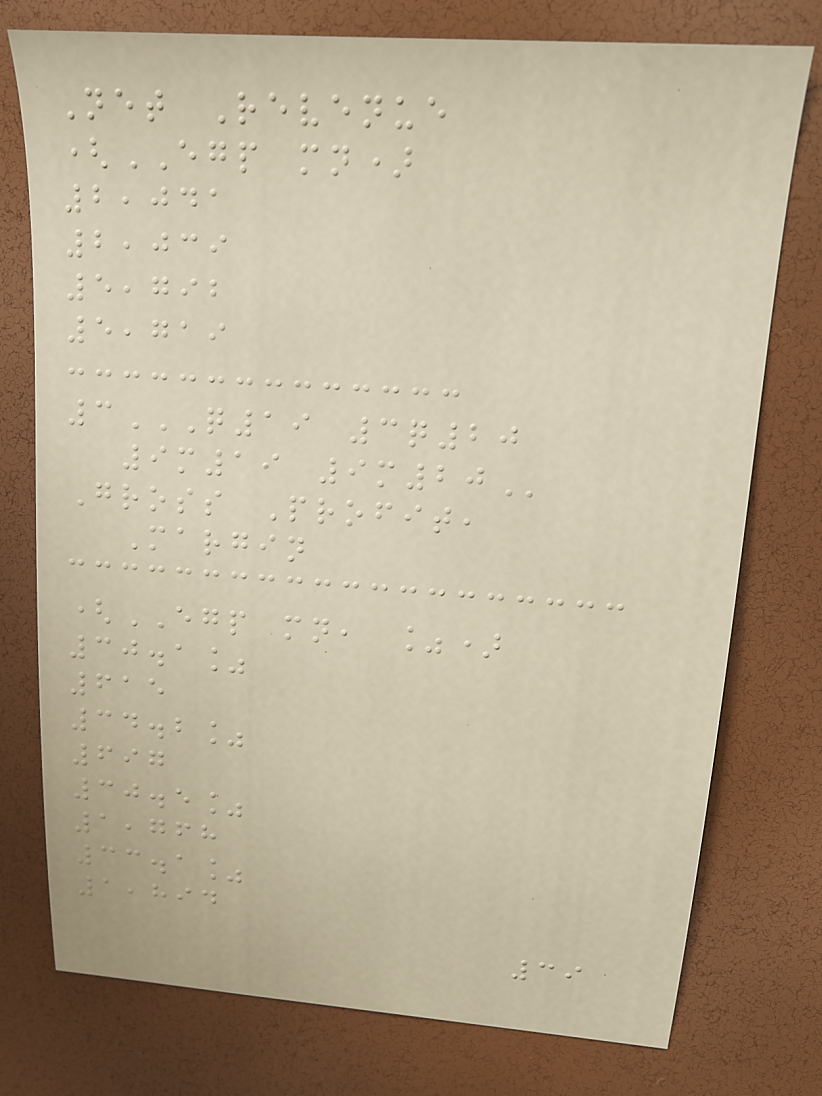Net Revenue
(EGP mn)
2,041
2,039
5,792
5,719
3Q19 3Q20
9M19 9M20
Gross Profit,
Margin
(EGP mn, %)
30.1%
615
34.2%
697
30.5%
1,768
33.1%
1,894
39
